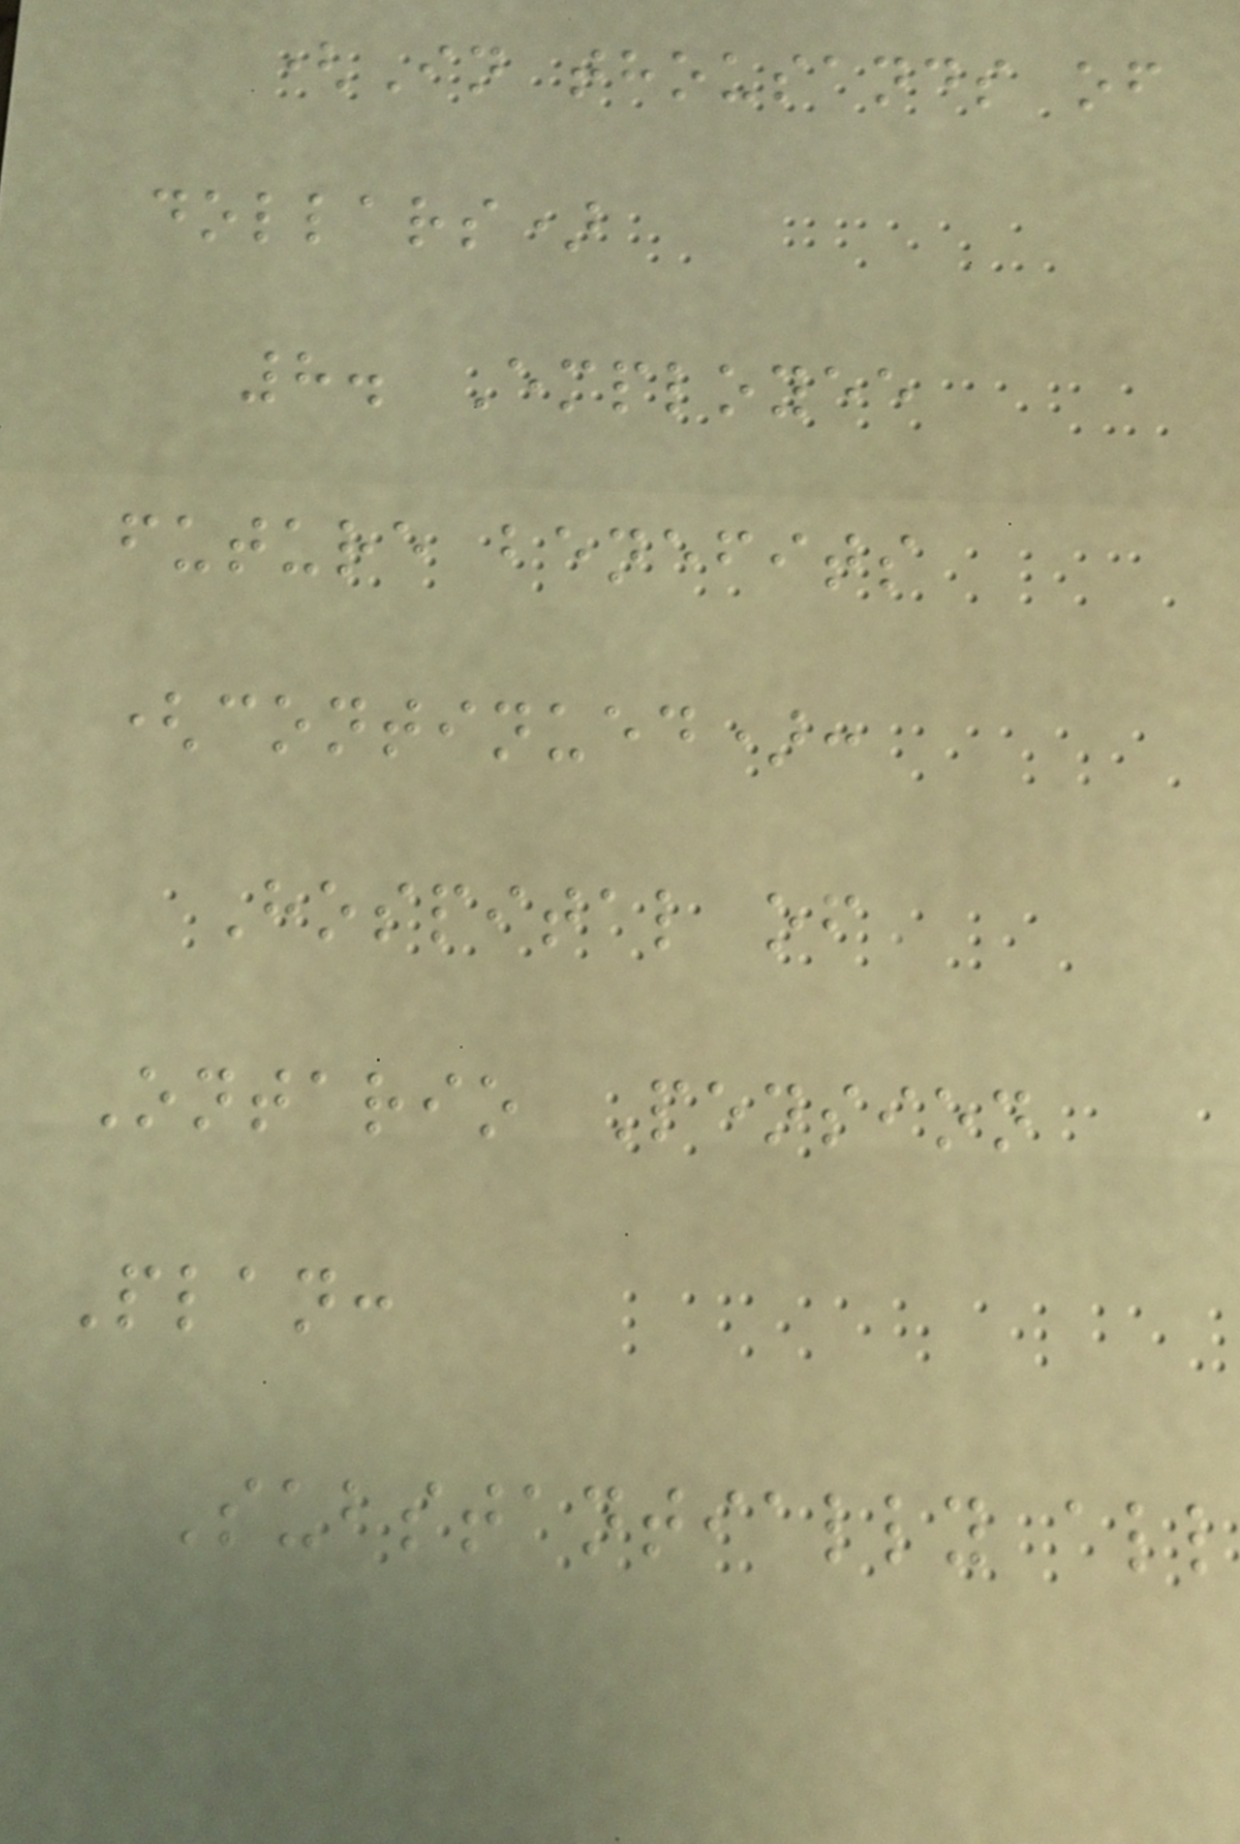(In thousands of
dollars)
8. Employee
future benefits
(continued):
Hospital of
Ontario Pension
Plan:
Substantially all
